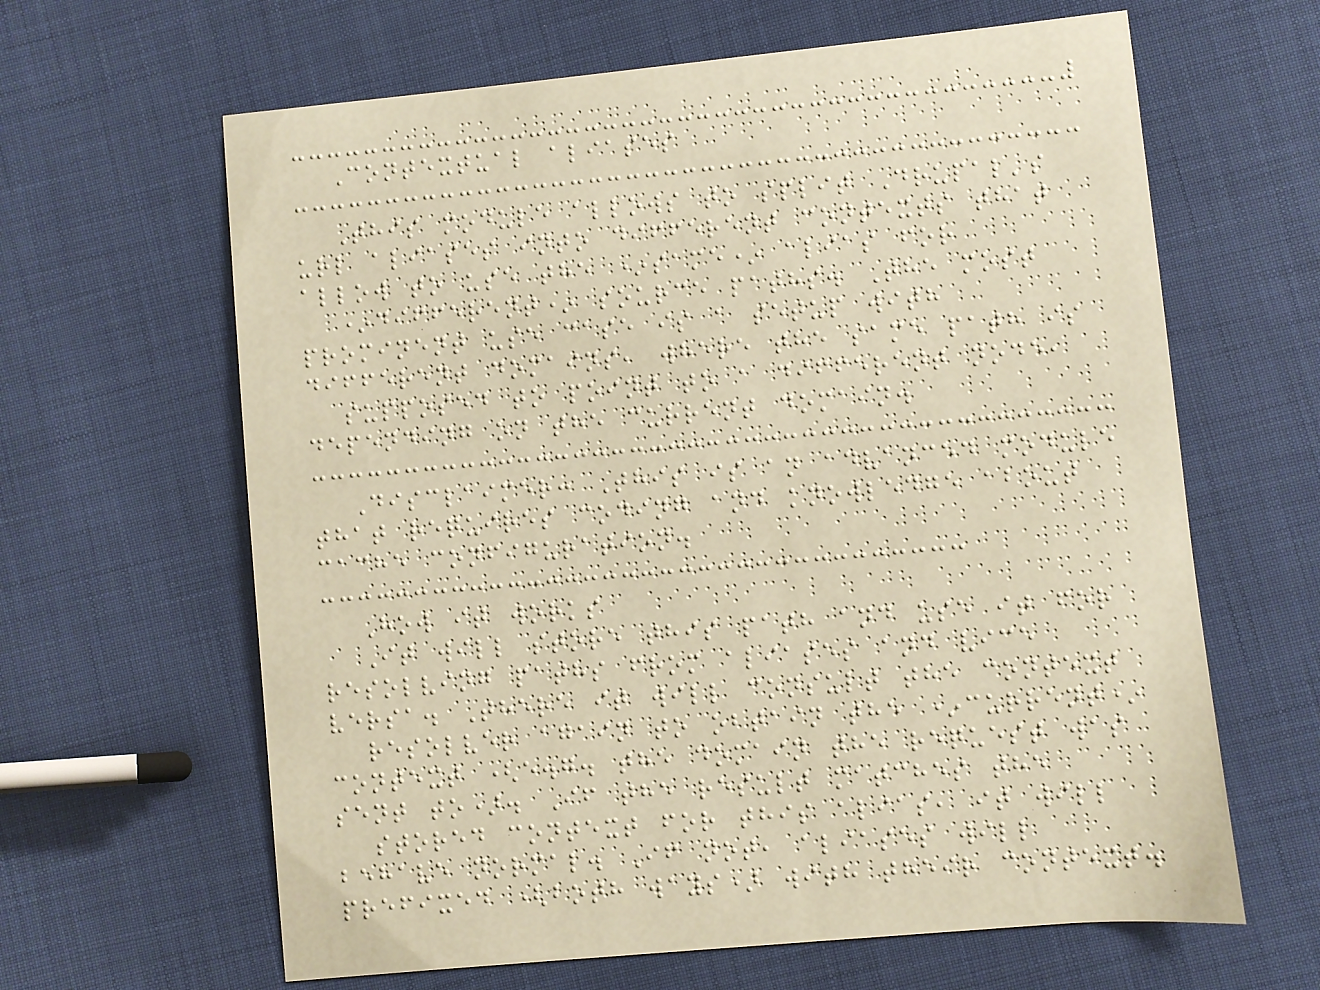Contextual aliases
This module allows to split Drupal's
url aliases into different contexts that
allow to use the *same* alias for
*different* source paths. The most
prominent use case is a setup with
different domains, where the same path is
supposed to point to a different node,
depending on the current domain.
Disclaimer: This is an advanced module
that requires coding and knowledge about
cache configuration.
How it works
It will store this path and use it for
resolving paths from aliases and vice
versa. There it will consult the context
resolver again to obtain the *current*
context (e.g. the domain the request was
sent to). If the result matches the
stored context for this alias, it will
behave normal. If not, aliases will
prefixed (both ways) with their context.
